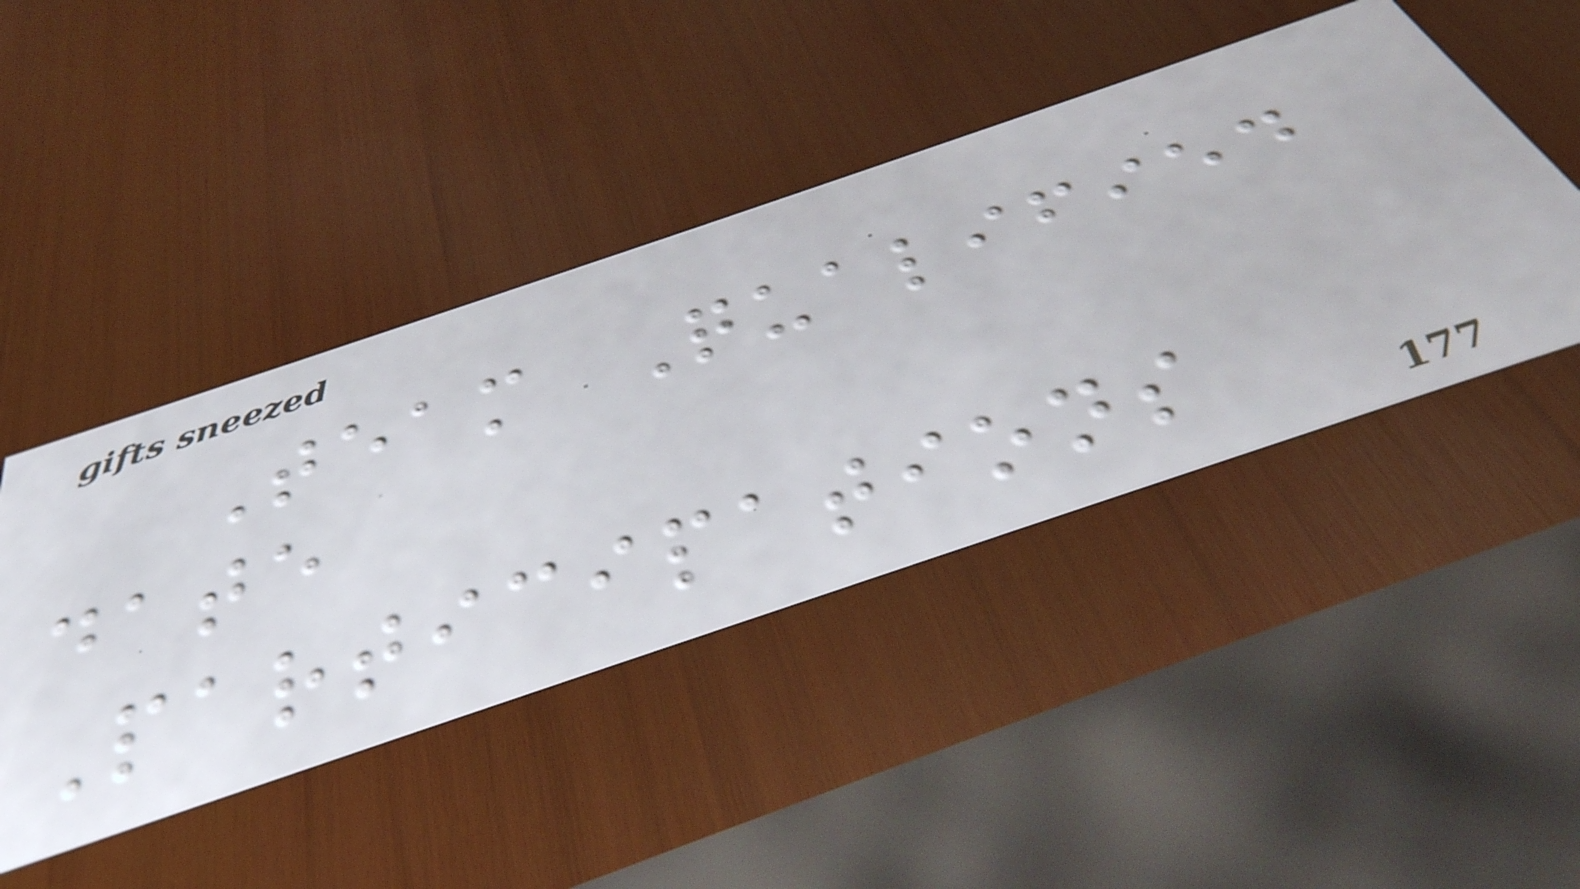Team Qualified
date
Participations
